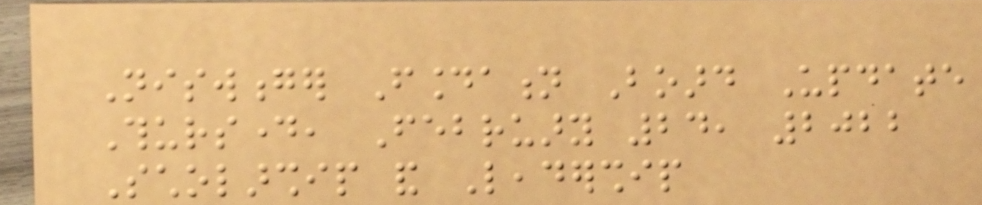Niswonger Foundation Board Update
Thursday, February 24, 2022
Scholarship and Leadership
